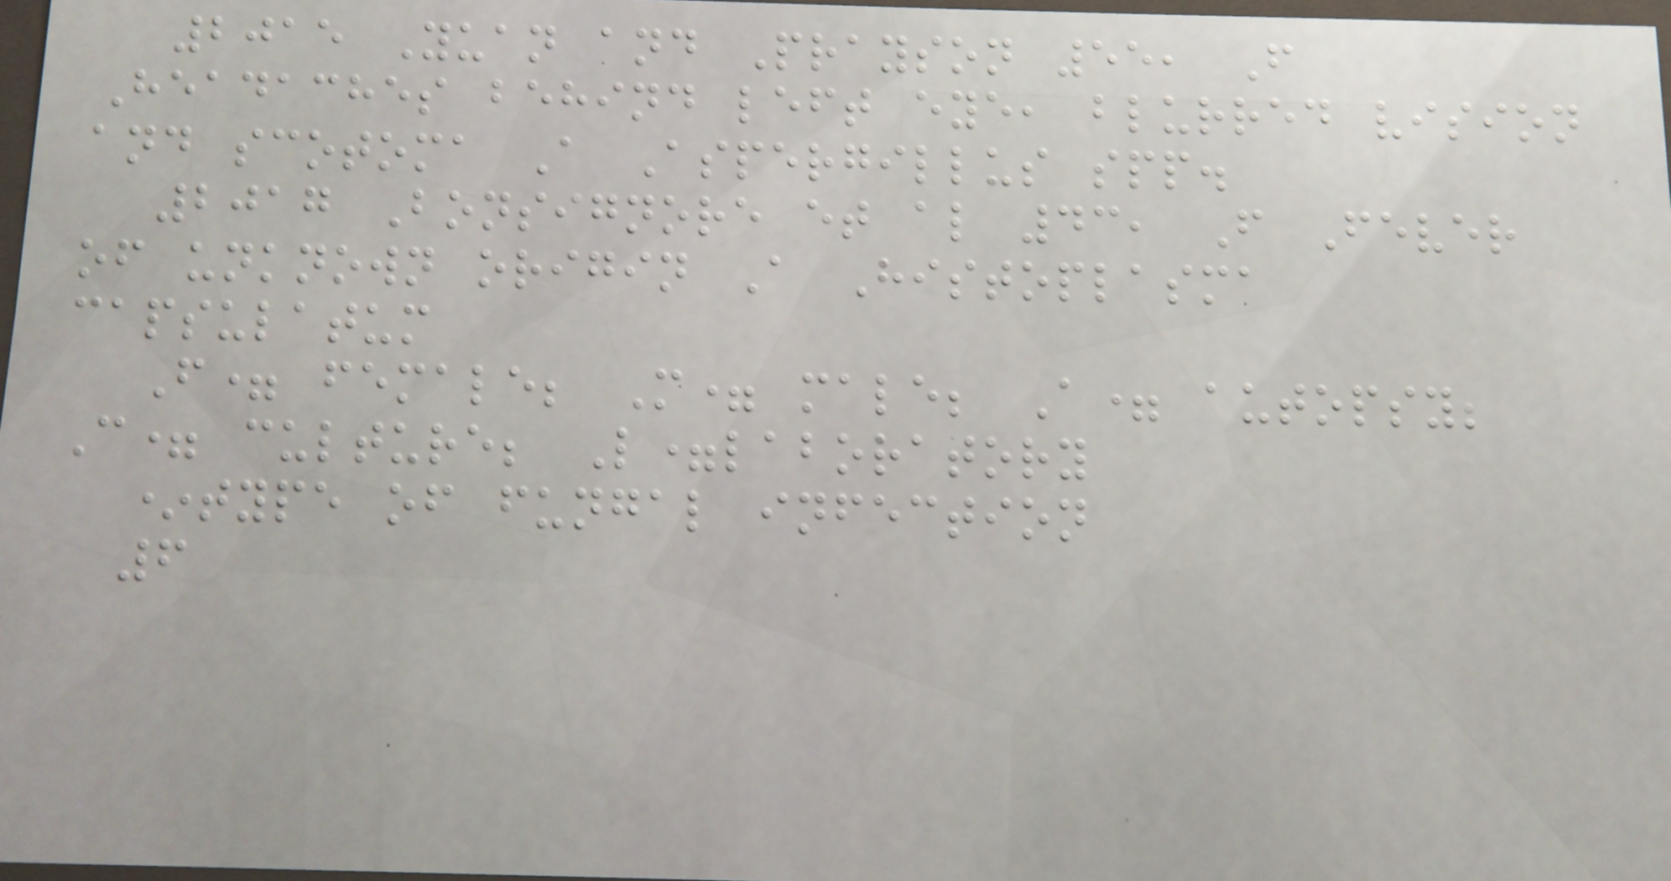2015 Yuan and Prayson 55, F
Headaches behind left eye, blurred vision
and scotoma A Aspergillus spp.
2017 Bonsignore et al 43, F Fever
of unknown origin A Histoplasma
capsulatum
F= female; M= male; A= autopsy;
C= culture; L=laboratory
*type of fungal infection
6
